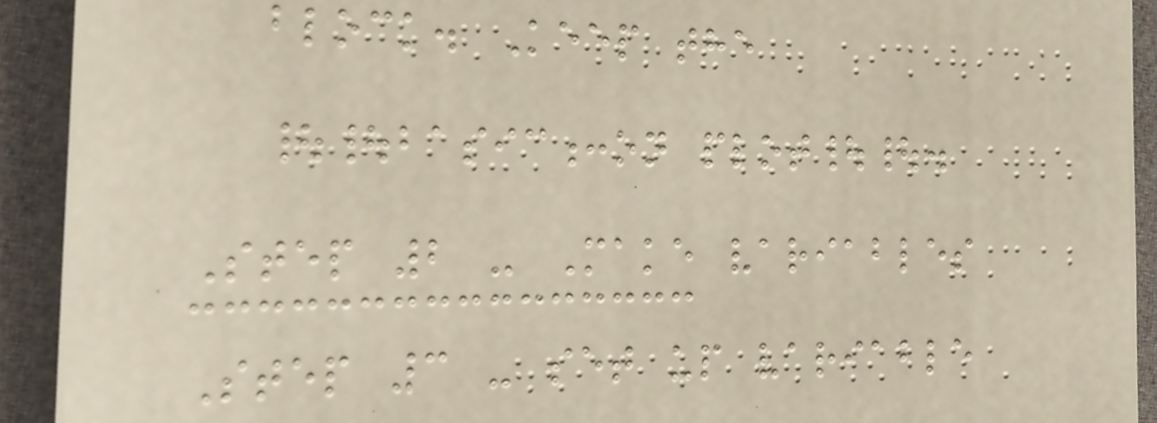block. Keep the
||basic:on plot||.
Step 2 - Make variables
Step 3 - set up variable
